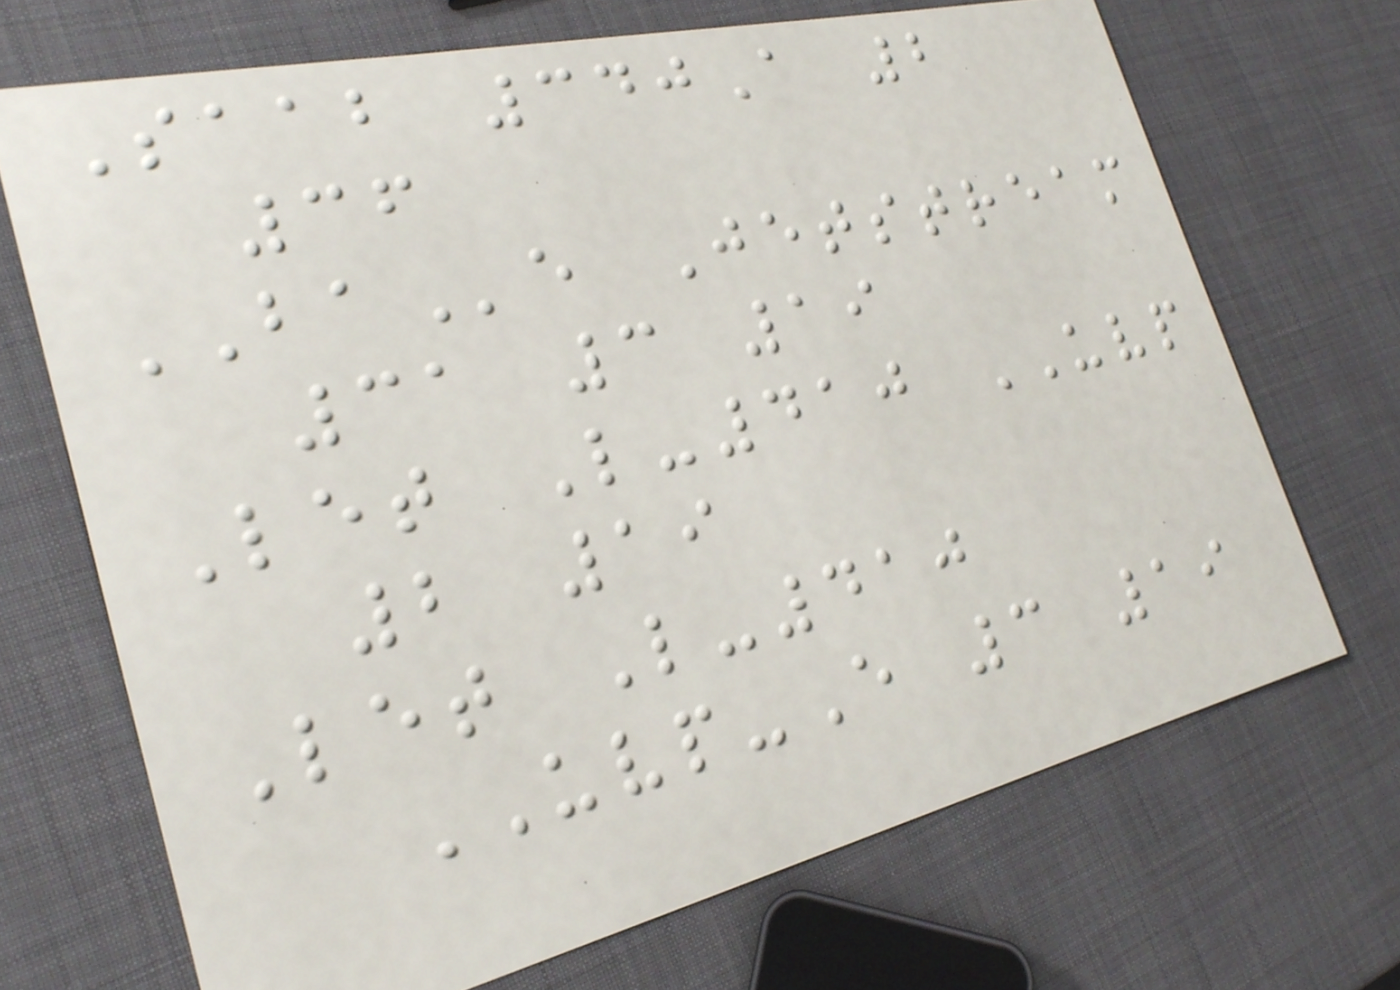Saab 340A 2
36
BAe Jetstream
31 3 19
Let L-410 UVP
2 19
Let L-410
UVP-E 3 19
